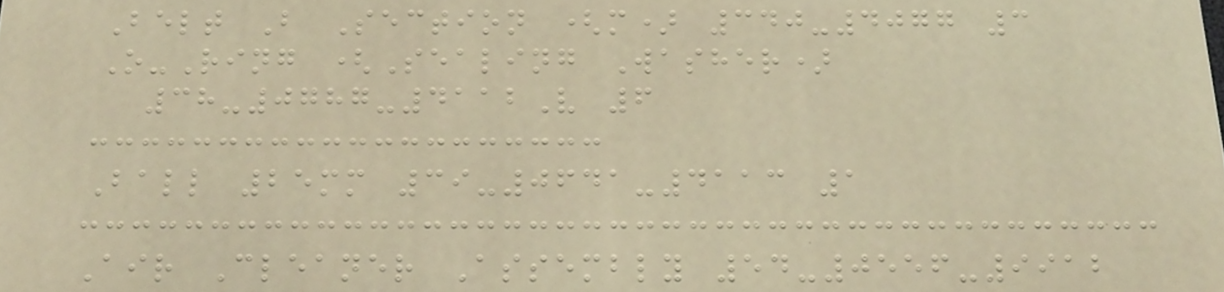Belt B Section (m) 340-4077 3
O-Ring (Sealing Washer)
38-0787-4112V 6
Ball 25mm 39-0641-4113 1
Air Cleaner Assembly 54-0556-9912
